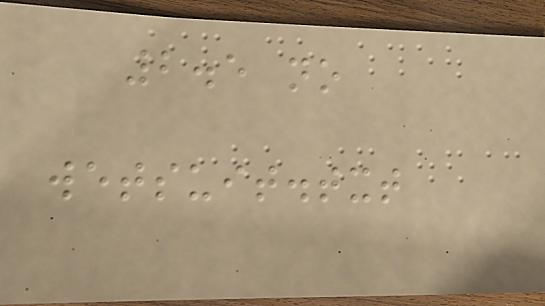2.5 no
wetsuit.txt
